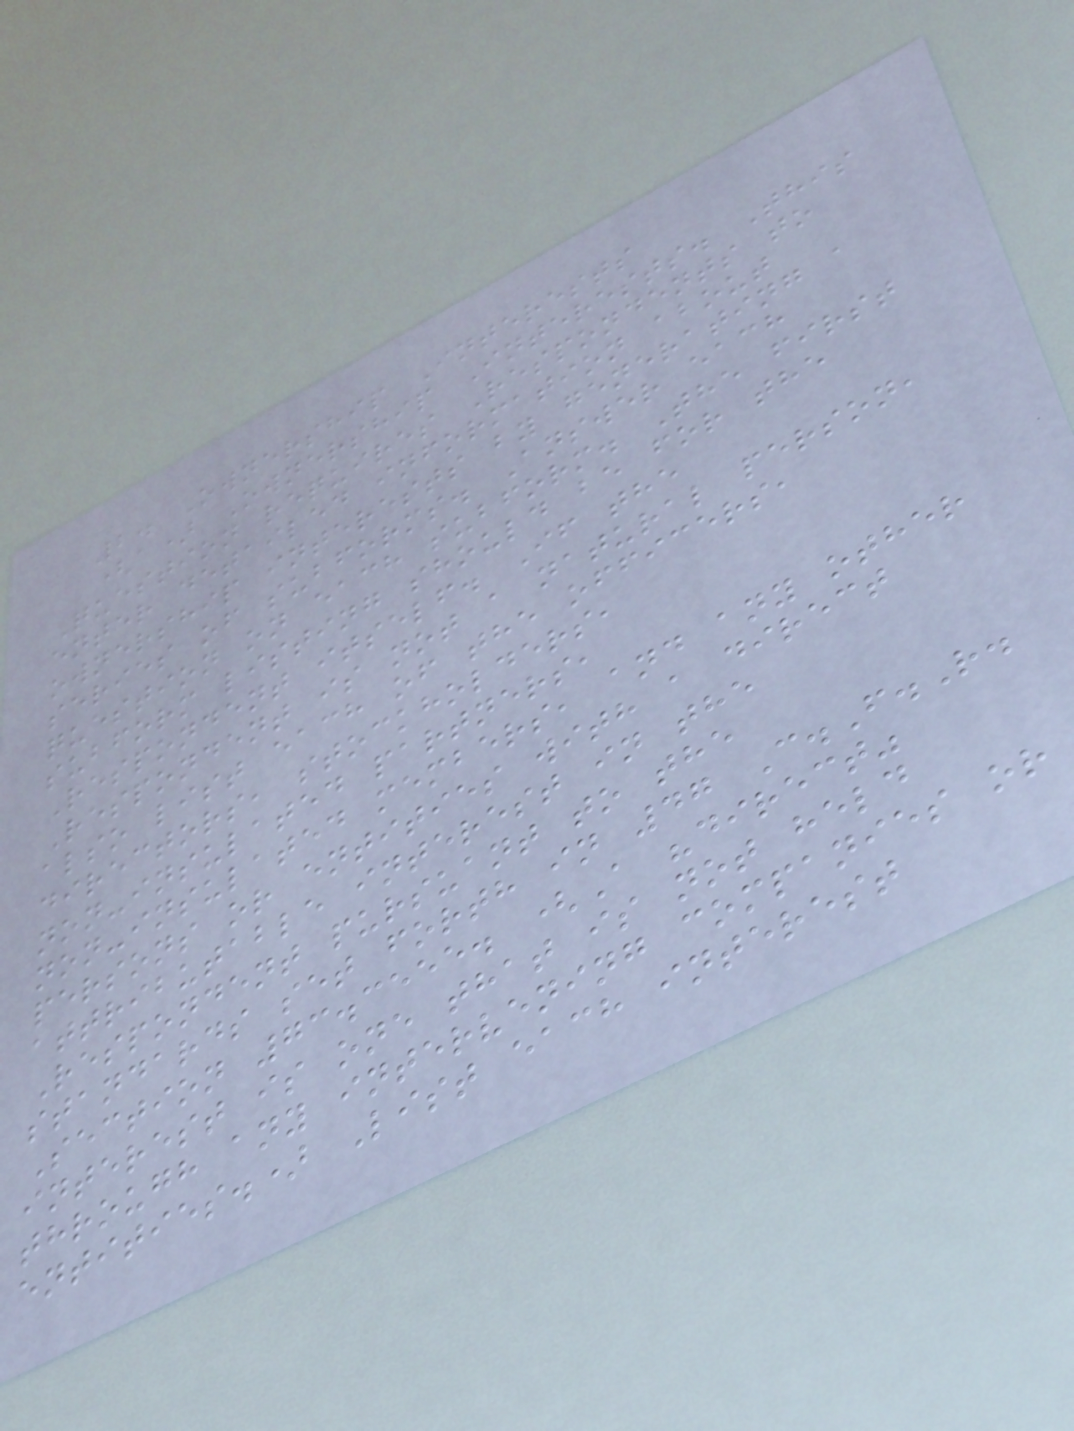2. Ownership Interests
(a) Ownership Interests. This
Question requires Respondents to
enter detailed information about
ownership interests by generating a
series of subforms. Answer each
question on each subform. The first
subform listing should be for the
Respondent itself. If the
Respondent is not a natural person,
also list each of the officers,
directors, stockholders,
non-insulated partners,
non-insulated members, and any other
persons or entities with a direct
attributable interest in the
Respondent pursuant to the
standards set forth in 47 C.F.R.
Section 73.3555. (A "direct"
interest is one that is not held
through any intervening companies or
entities.) List each interest
